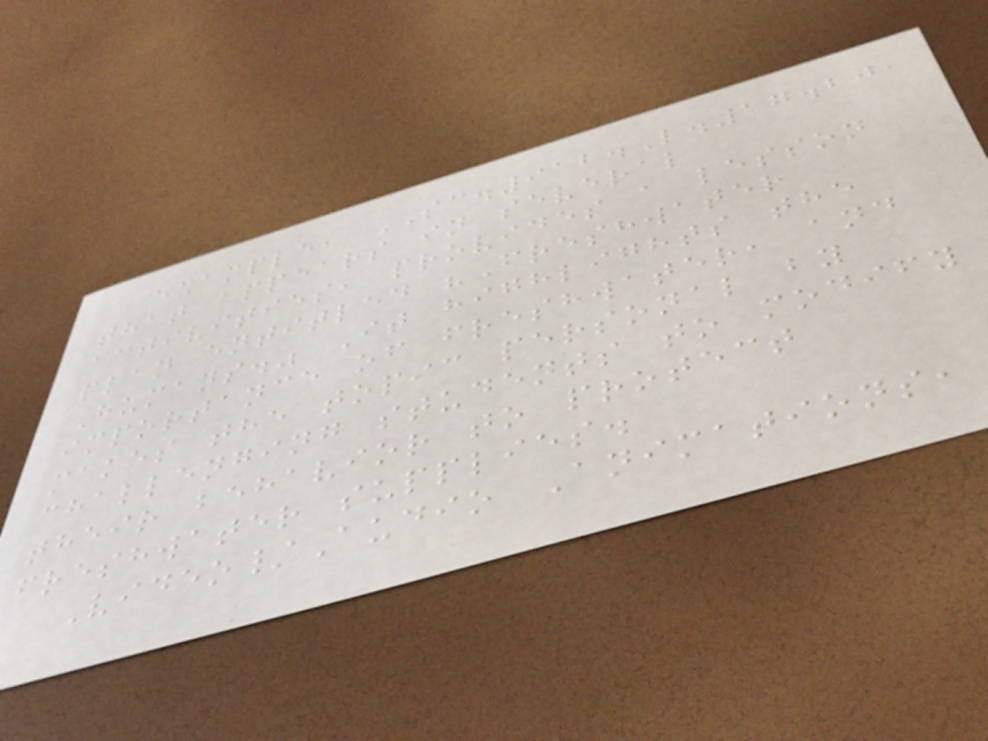example, SC.912.L.17.20,
that appears in several
activities, provides a lesson
plan entitled "Freshwater
Humans." It highlights the
importance of freshwater, and
makes the topic personal by
challenging students to modify
their behavior to protect
freshwater supplies.
Video/Audio Animations,
